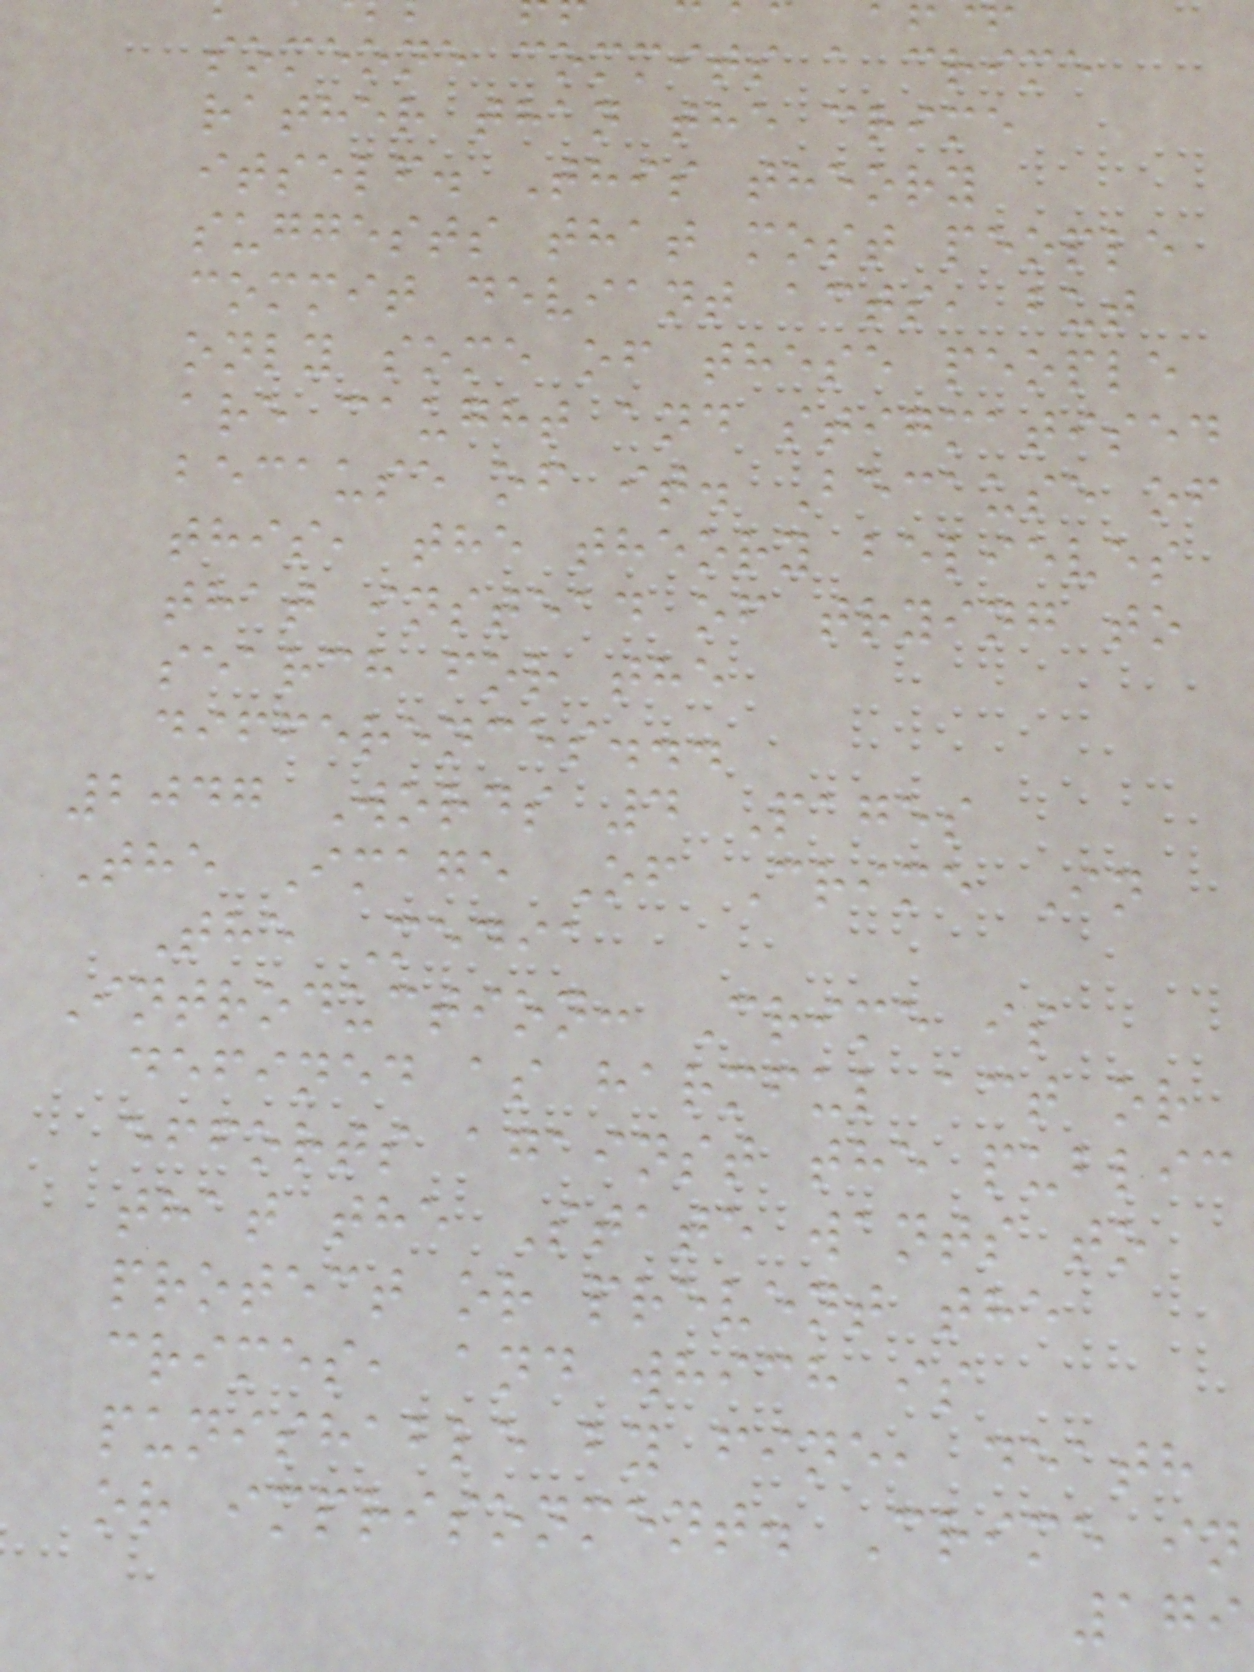someone commits a crime
rather than the crime
itself. This theory
suggests that most people
commit deviant acts, but
only some of these people
are caught and stigmatised
because of it. Because of
this, the theory believes
that instead of trying to
search for the
differences...
2047 Words 4 Pages
The Image Of Crime In
The Media
Introduction: Crime is
defined as harmful act or
efforts against the public
that the State wants to
protect or prevent the
crimes, and which is
punishable by fine, death
or imprisonment. Crime in
179
